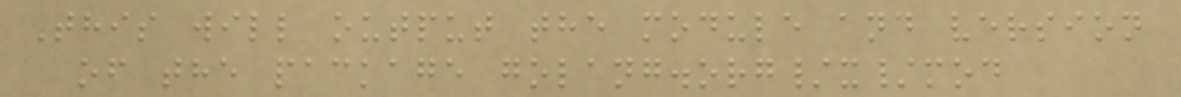This will output the module and version
of the package golang.org/x/mod
